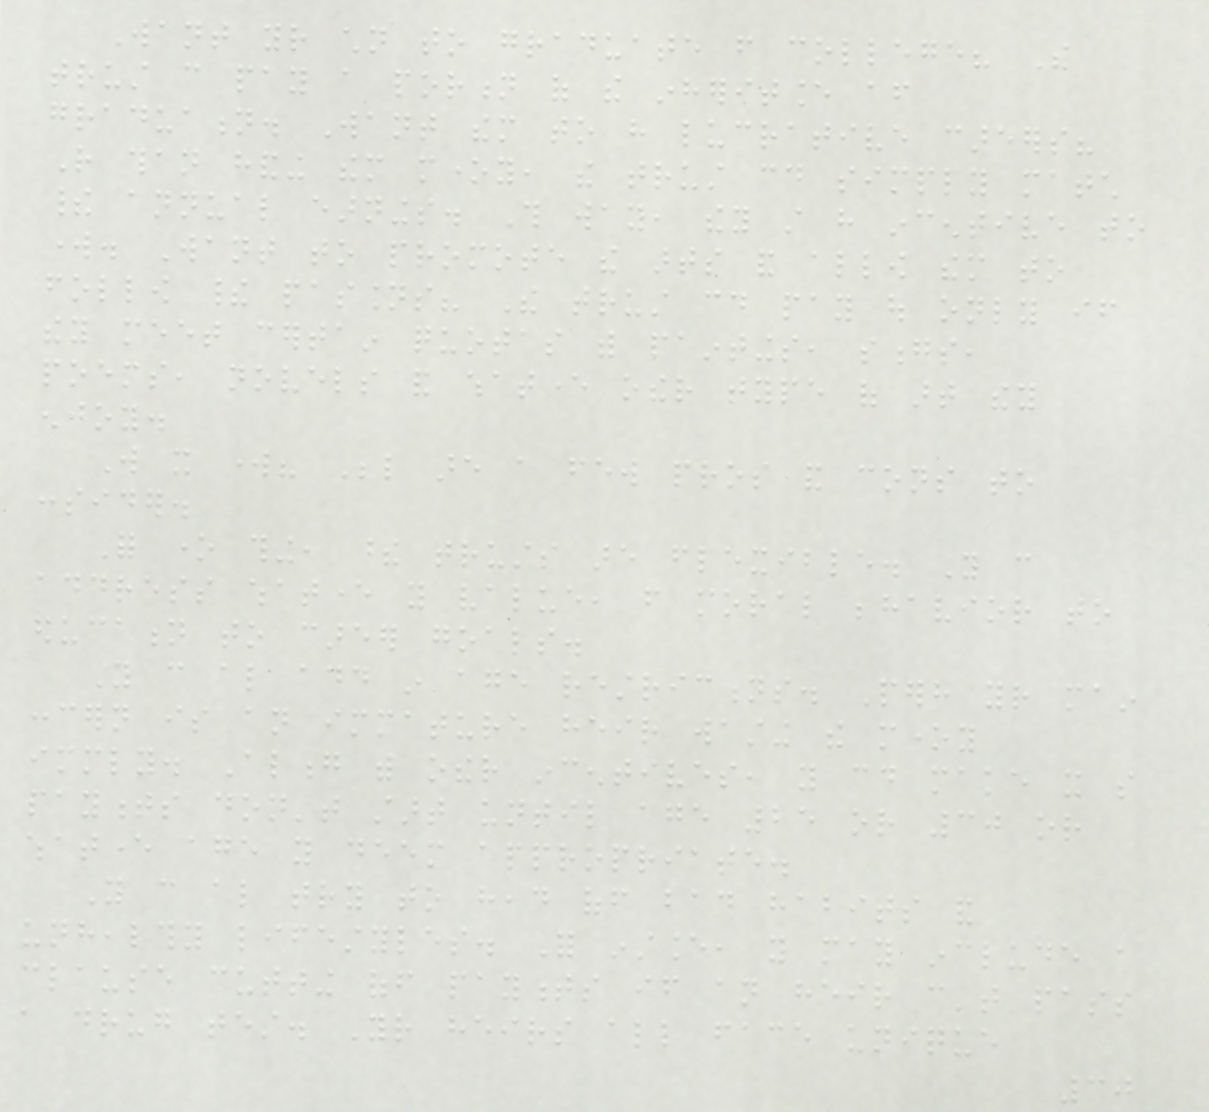Want your children to graduate from college? The
trust can pay a portion of the inheritance after
graduation. Want them to have lucrative careers?
Rather than handing them money, the trust could simply match
their annual earnings. This way, they still have incentive to
work. Want to promote the arts and allow them to
follow their passions? The trust could pay out only if
they meet certain quotas with paintings, songs,
poems, novels and whatever other type of art they
enjoy.
Will it work? Below are a few pros and cons to
consider.
For one thing, these trusts are flexible. You can
address whatever you value, from moral behavior to
education to career goals.
You can also add in age restrictions. Perhaps your main
concern is an immature heir wasting the money
immediately. Along with other incentives, you could make it so
payments don't start until age 25 or 30 or
whatever age you deem appropriate.
You can also try to head off bad habits and
unhealthy lifestyles. For instance, you may include a
clause cutting off payments if an heir can't pass
a drug test. Your heirs all face unique
30
